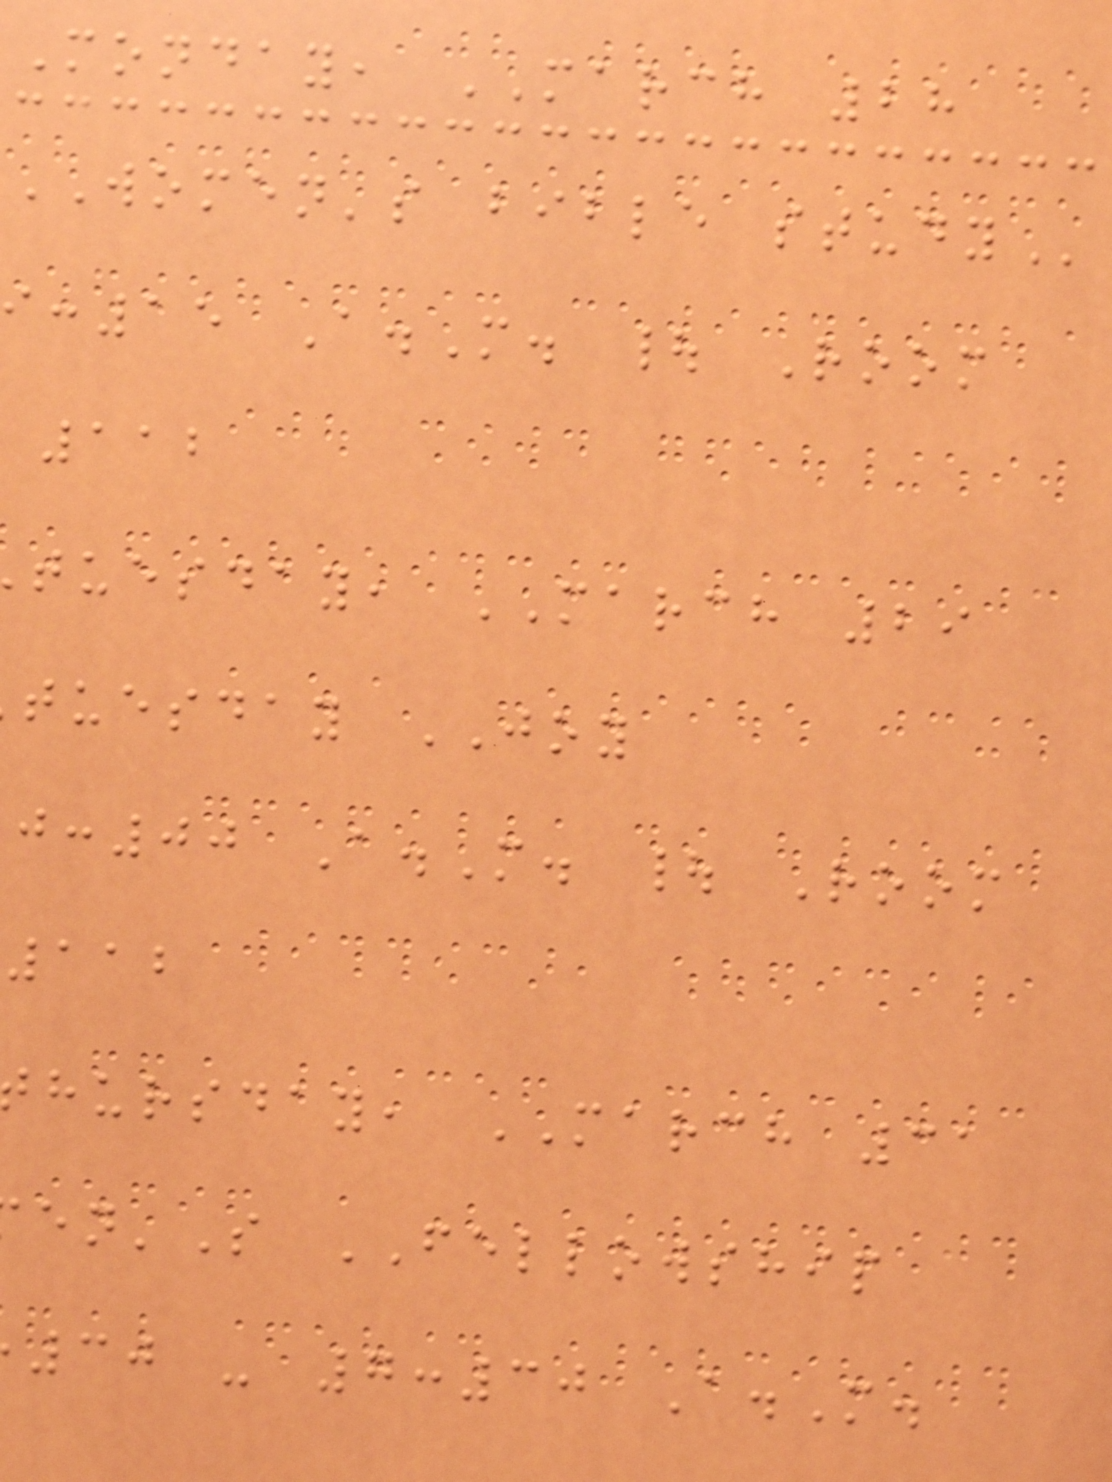monday, MARCH 28
women's bible
:15 A.M. | Room
112
tuesday, MARCH 29
tuesday JOY
:00 A.M. | Room
112
hursday, MARCH 31
'S FELLOWSHIP
30 - 7:30 A.M.
